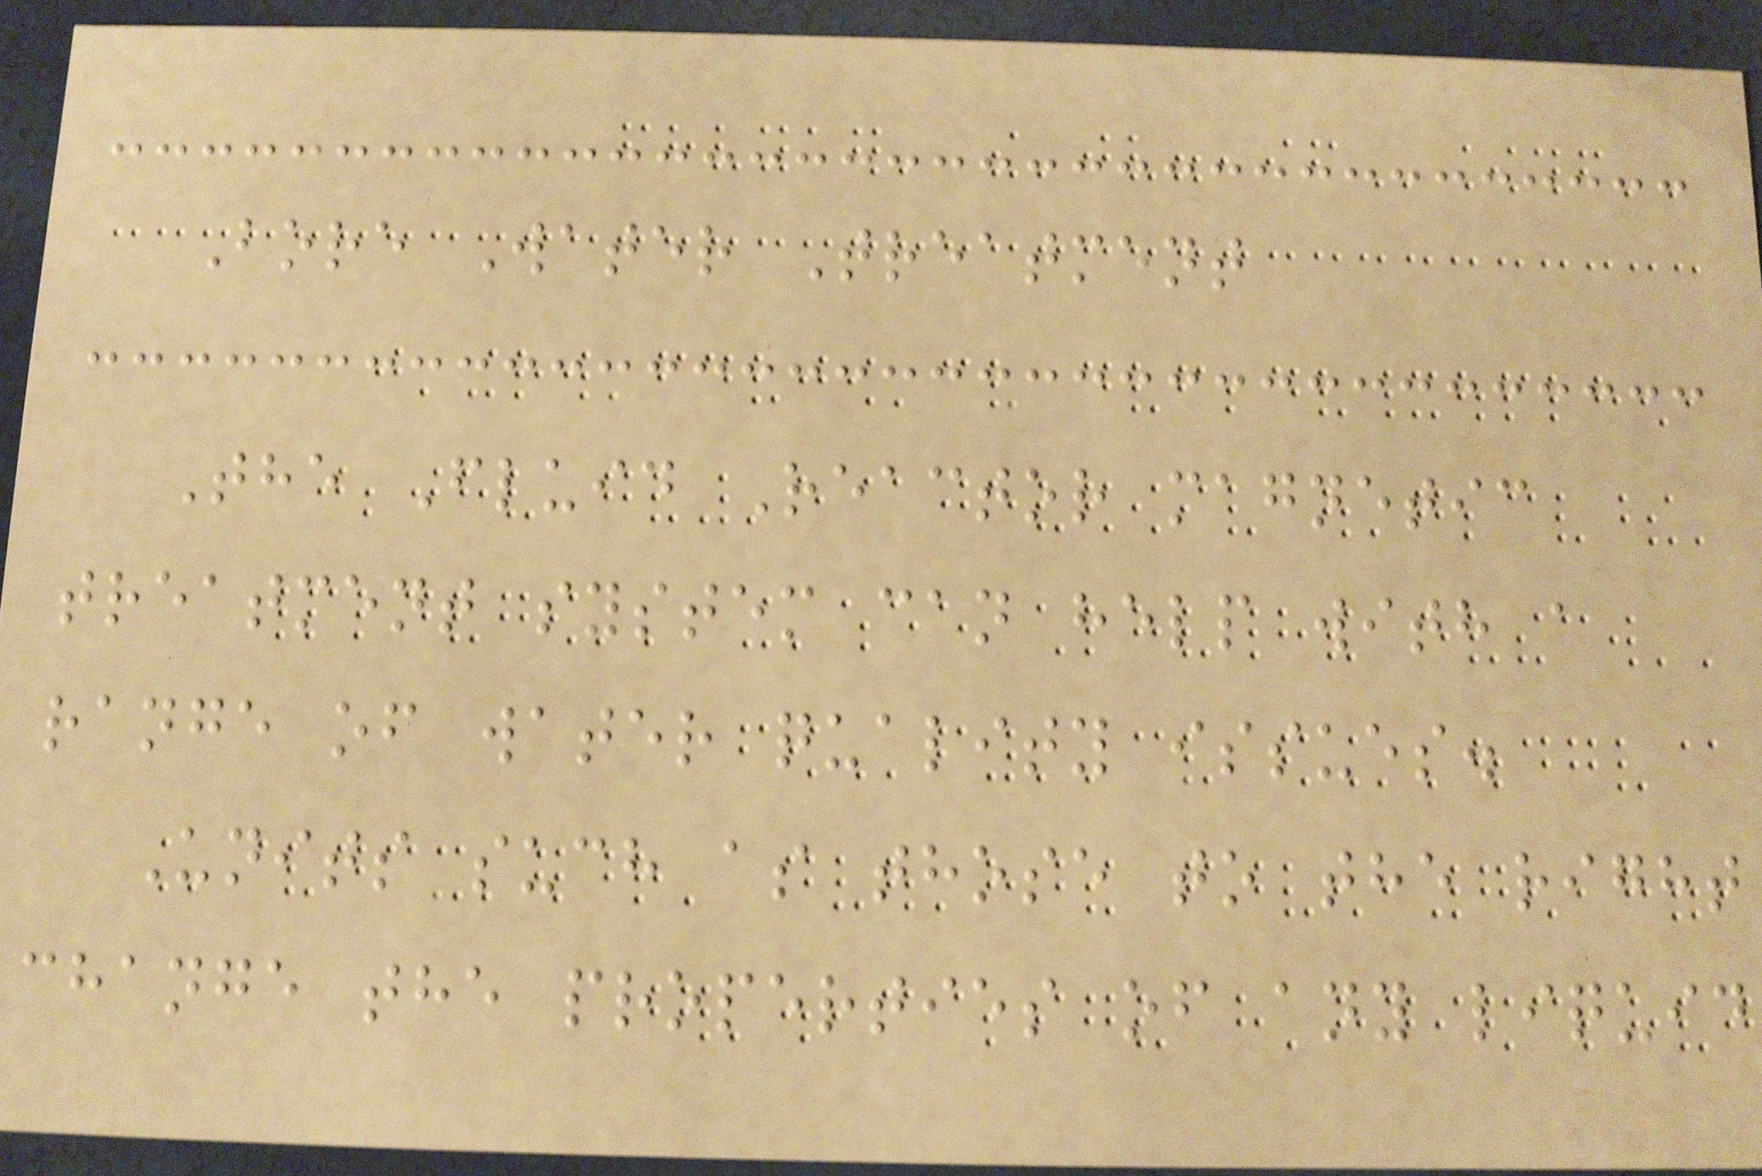Bore Water Treatment
The Fluid Reactor magnetic
treatment system can help with a
range of water quality issues.
Units such as those to the right
change the properties of any liquid
